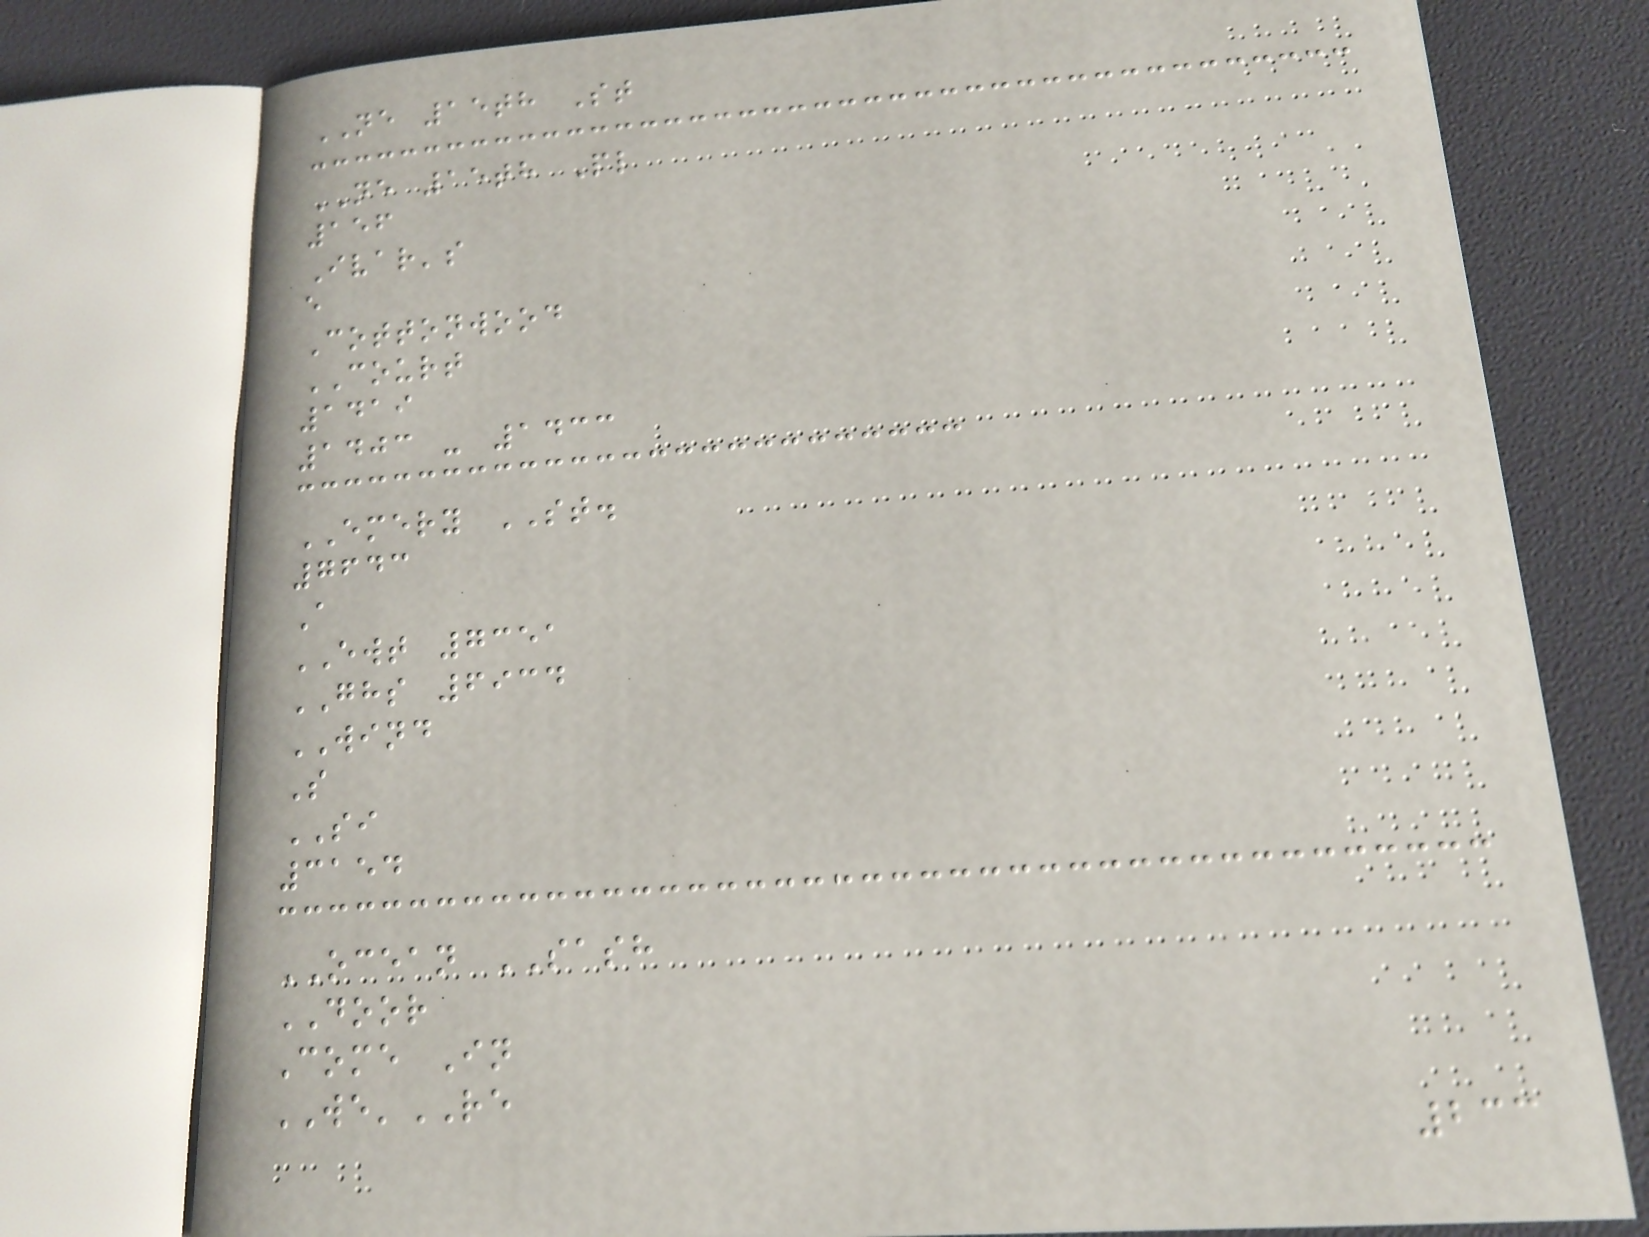NE 15th St
NE 15th Pl
156
Ivar's
e
Cottonwood
COURT
1419
1403 - 1433
EMERY ST.
7643
A
EWT 7351
GHS 6934
WIND
S
SI
3154
OCEAN SASH
DOOR
Come In
WE'RE
233
